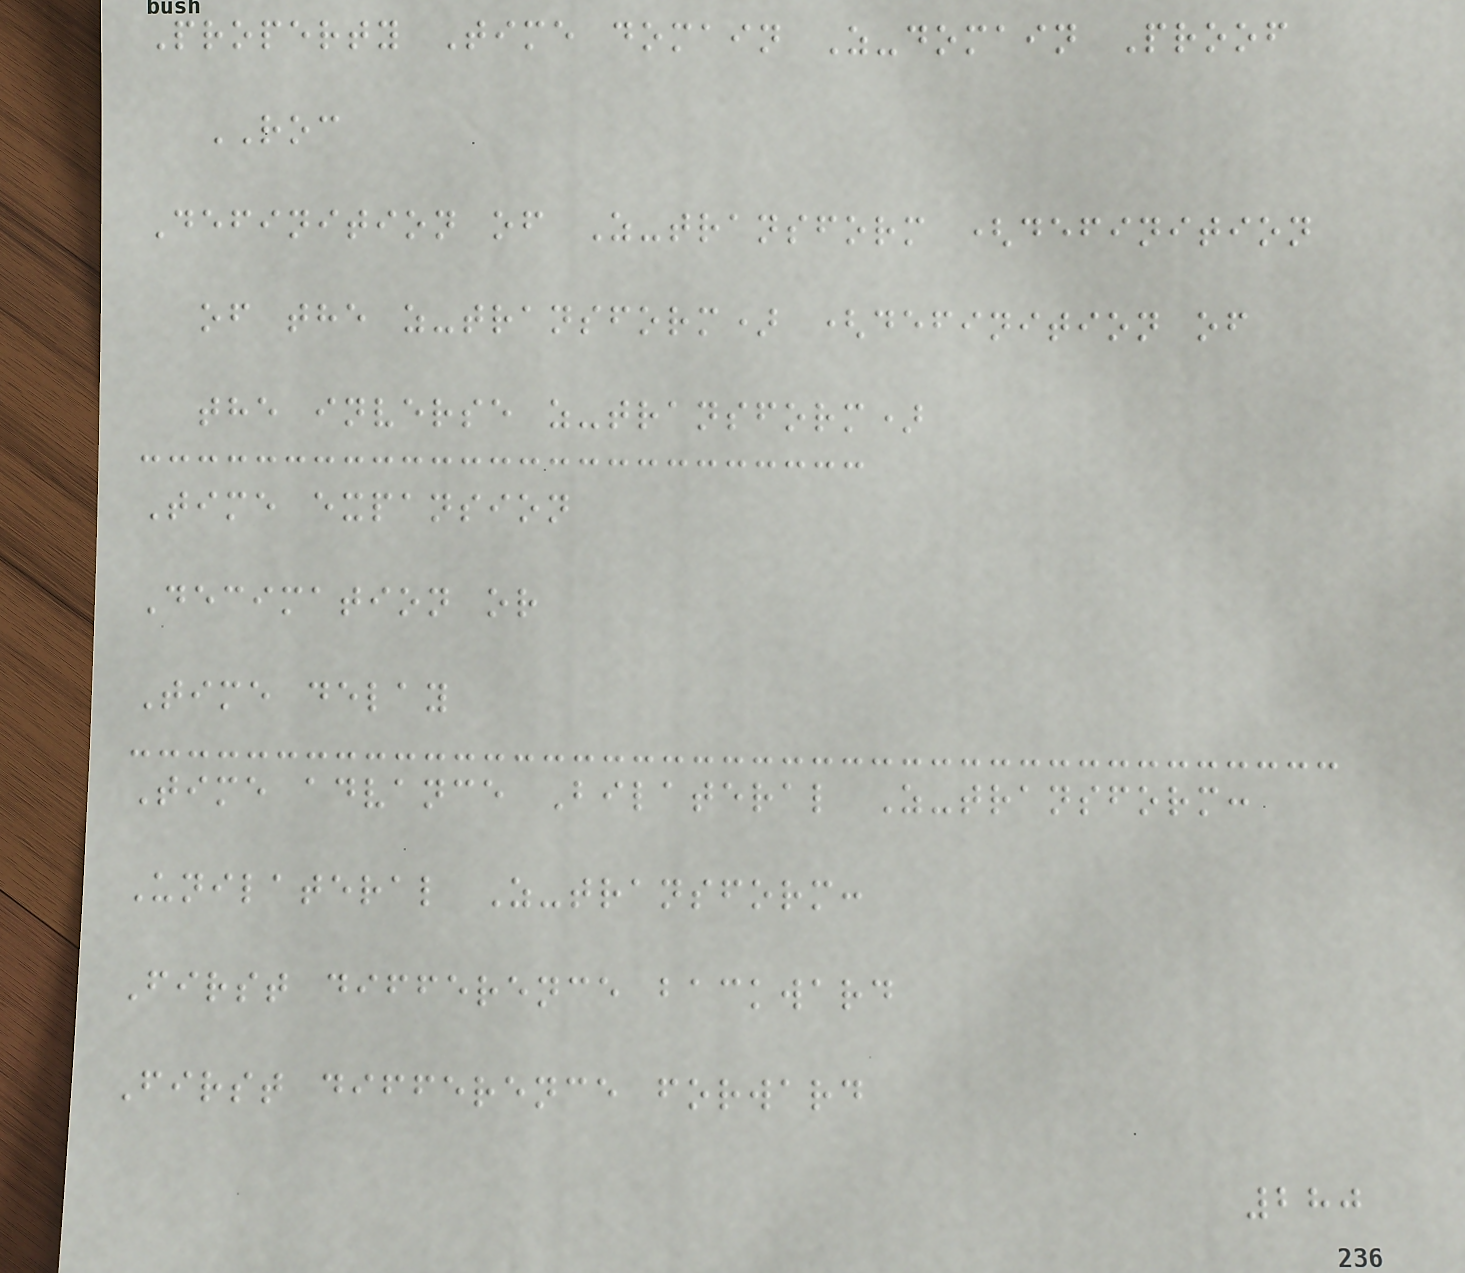Property Time domain Z-domain Proof
ROC
Definition of Z-transform (definition
of the z-transform) (definition of
the inverse z-transform)
Time expansion
Decimation or
Time delay
Time advance Bilateral Z-transform:
Unilateral Z-transform:
First difference backward
First difference forward
280
